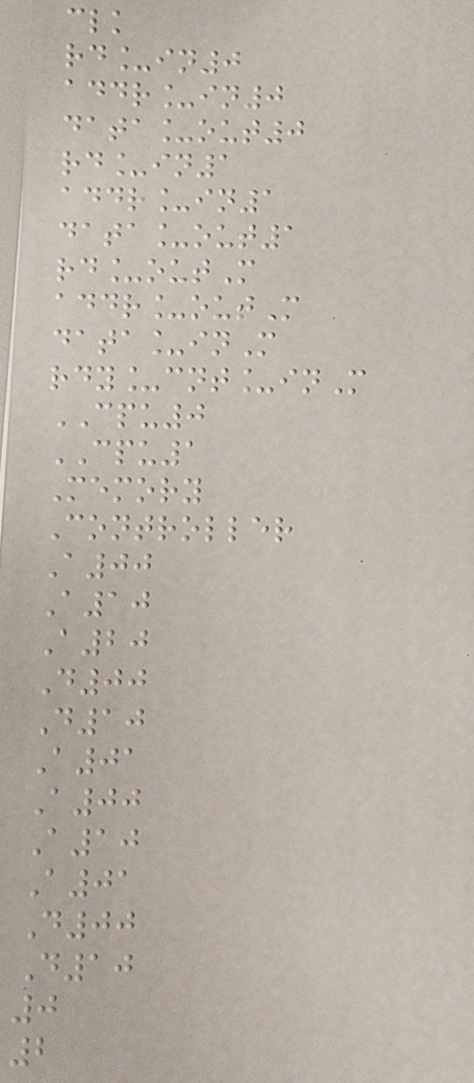clk
rd_in0
addr_in0
data_out0
rd_in1
addr_in1
data_out1
rd_outM
addr_outM
data_inM
rdy_cnt_inM
CPU0
CPU1
Memory
Controller
A00
A10
A20
D00
D10
A01
A00
A10
A01
D00
D10
0
2
